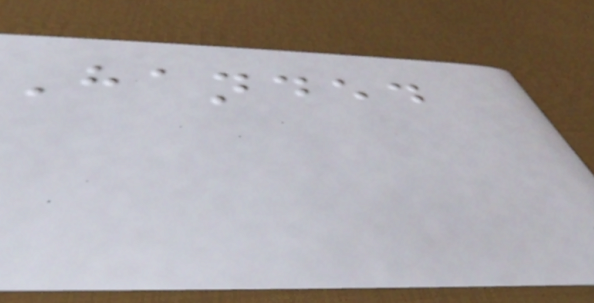Handed
